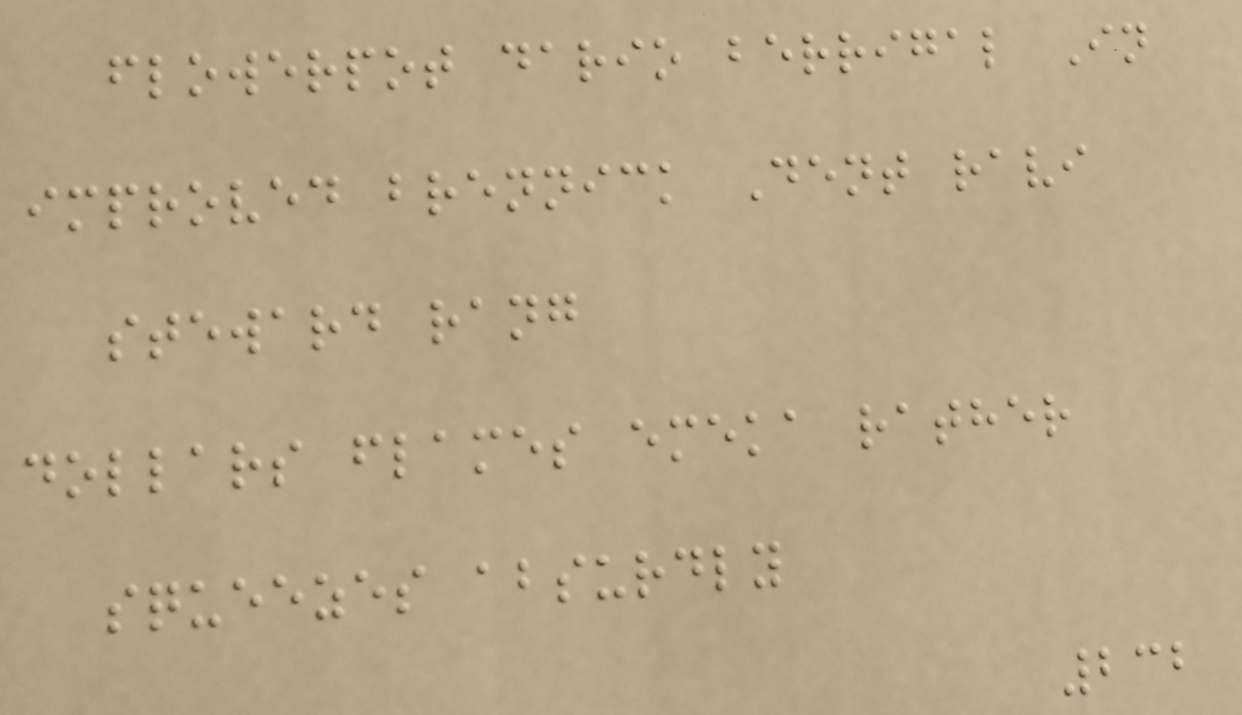flowerpot dario berrigal In
improved brennick Dent ravi
steward rang
dollars flames emeka rather
squeezes absurdly
232
